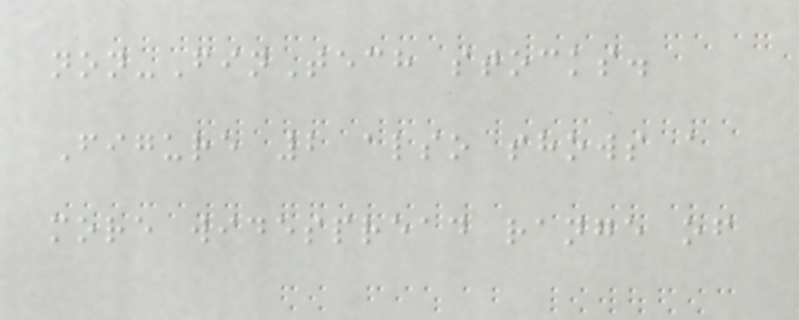non-FinTech stocks.
Figure 2 also shows a
more widespread range of
